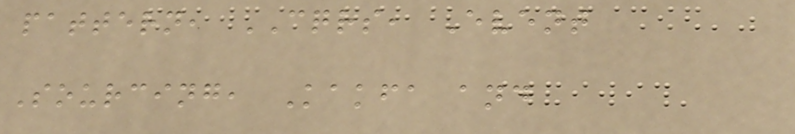pattern, CQRS, Event
Sourcing, Kakfa and
